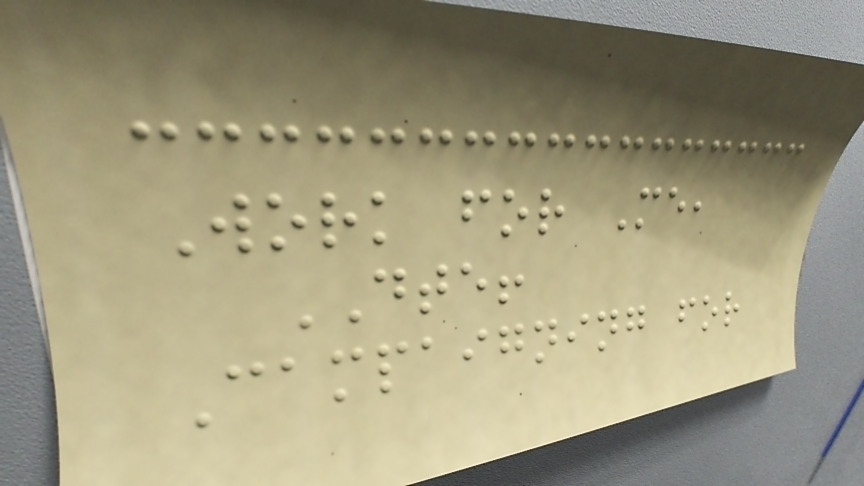Work for Me,
DTE!
Campaigning for
